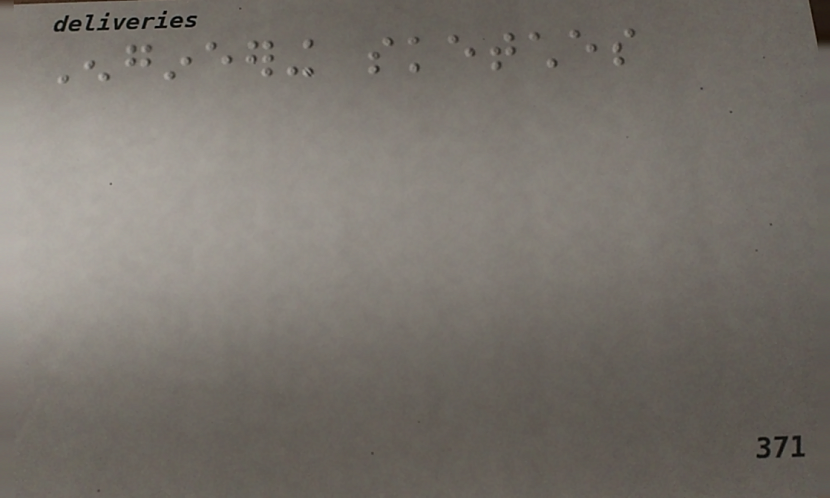Engineering sketches
